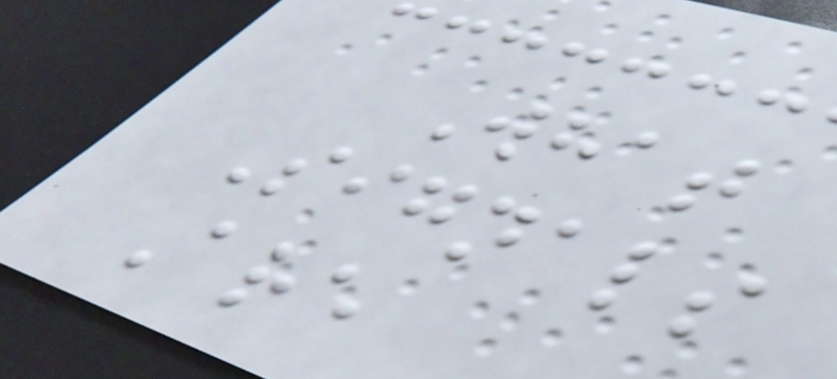What
Signals
Are
